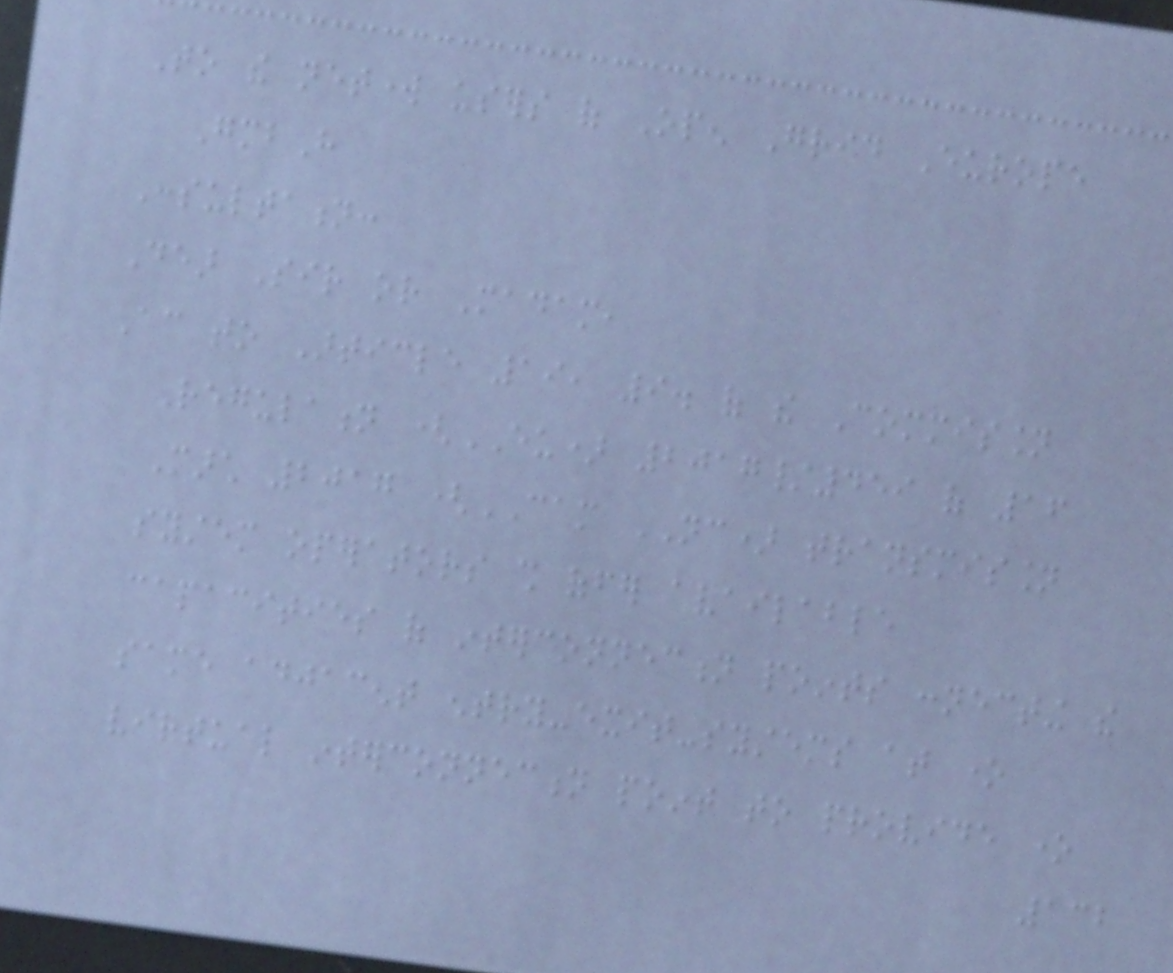To the network users of Open Grid Europe
GmbH
Consultation:
Dear Sir or Madam,
According to Article 19, 9. of the Commission
Regulation (EU) 2017/459 of 16
March 2017 (CAM NC) transmission
system operators shall offer available
capacities of interconnection points connecting the
same adjacent entry-exit-systems at one
virtual interconnection point to provide one
132
